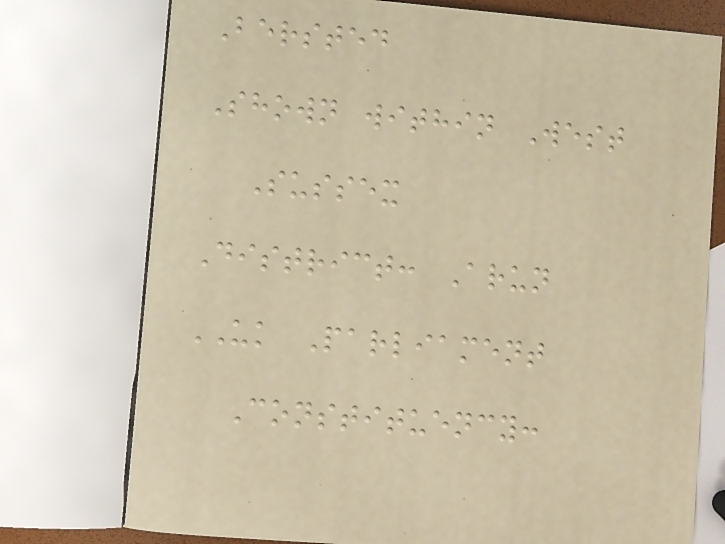Bersted
Shown within West
Sussex
District: Arun
UK Parliament
Constituency:
